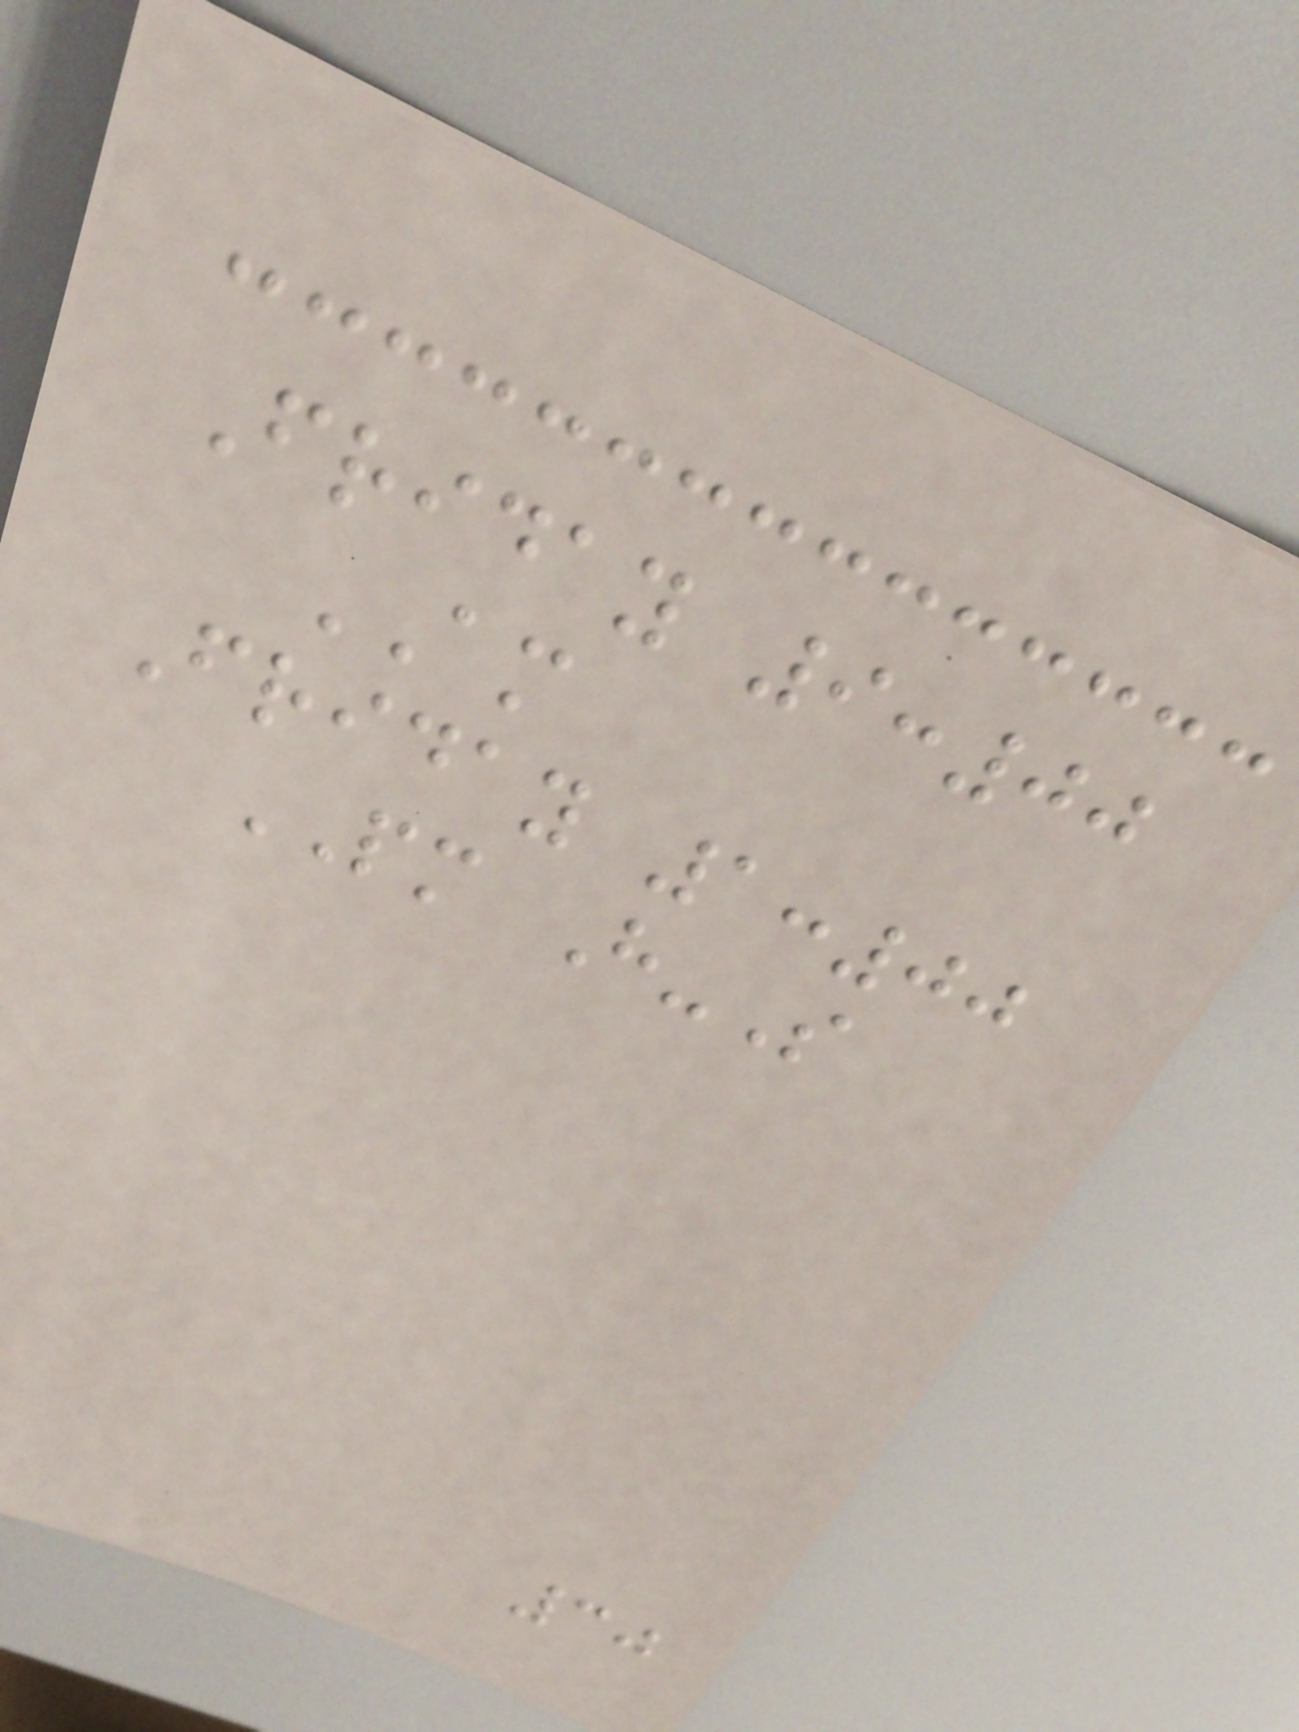Friday 9:00
AM
Friday 1:00
PM H-S
30
